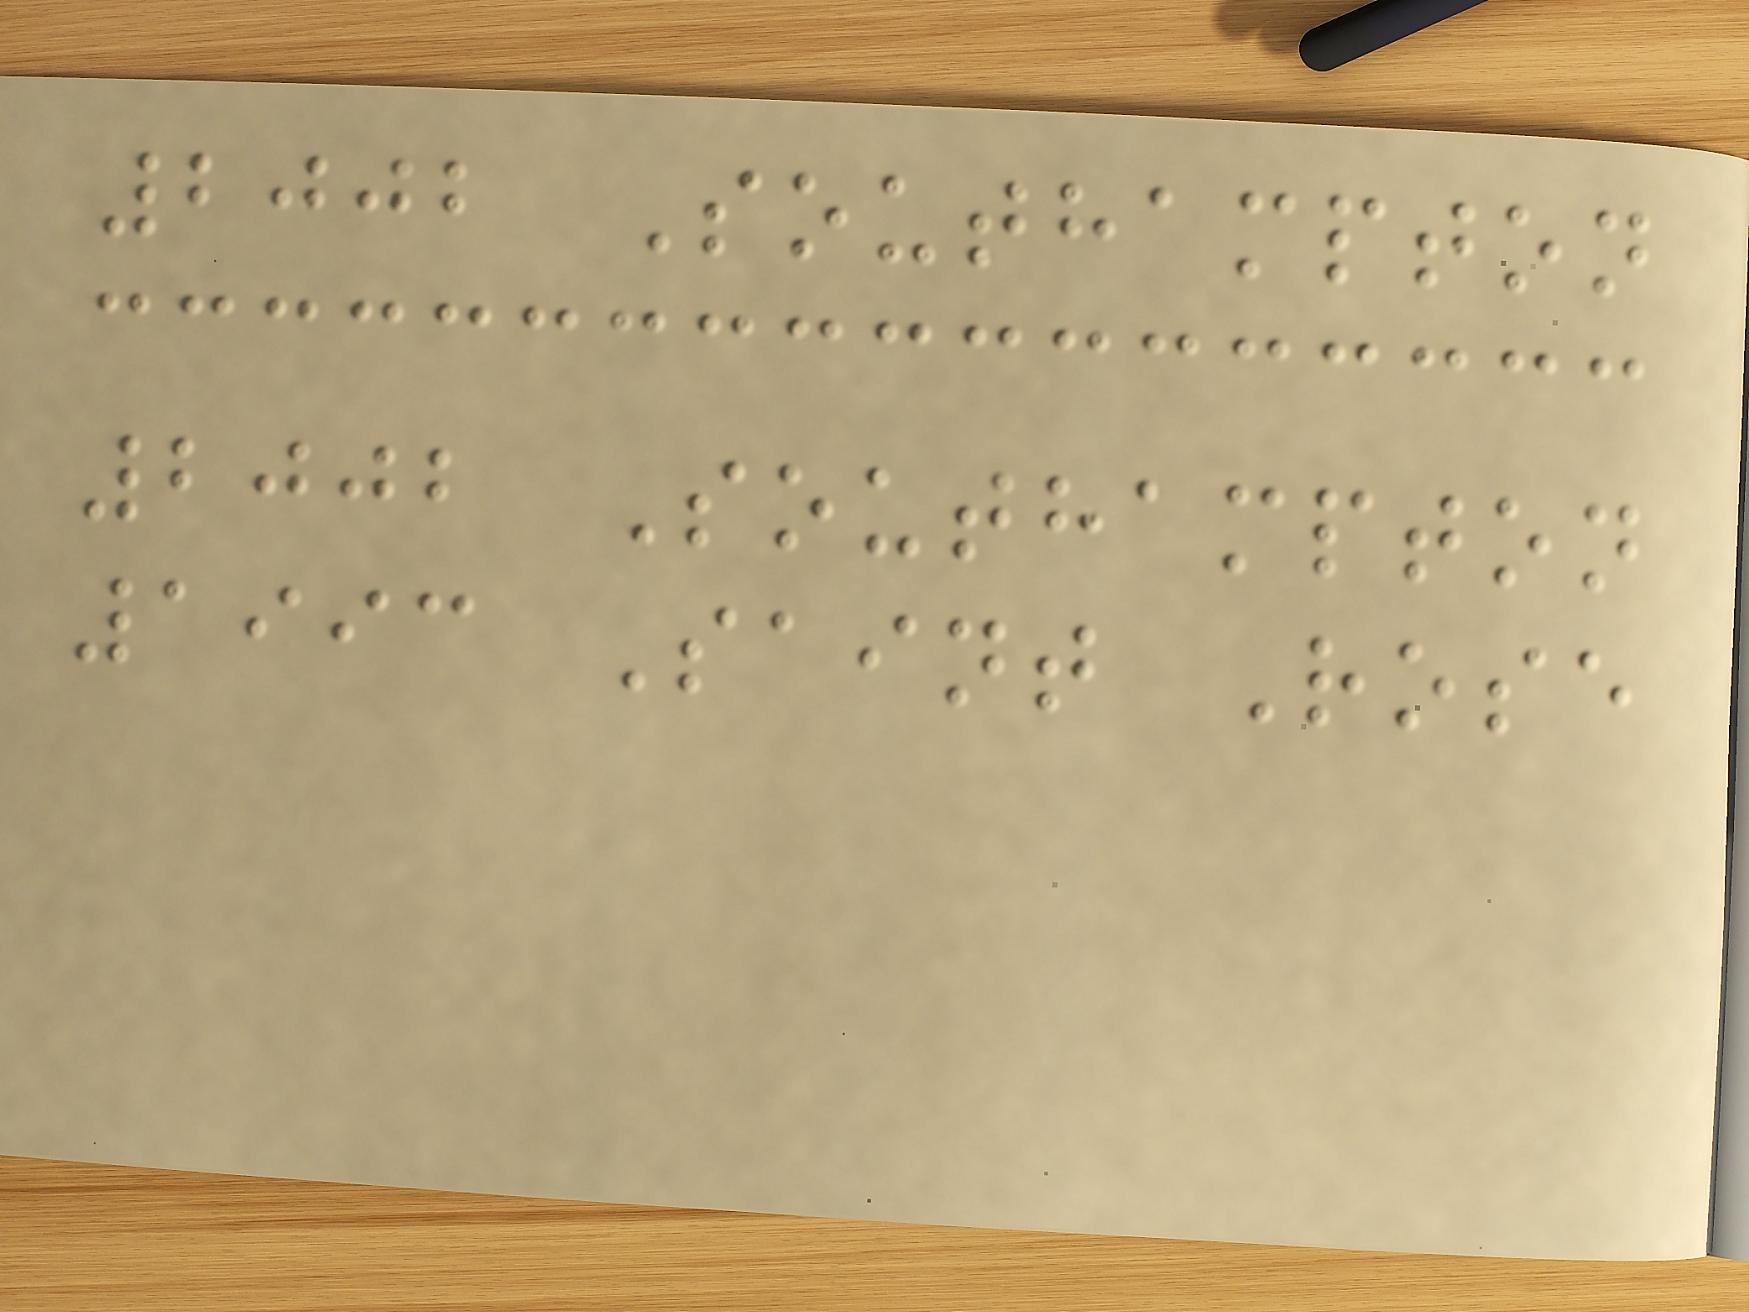2002 Southampton
2002 Southampton
1993 Saint Rose
